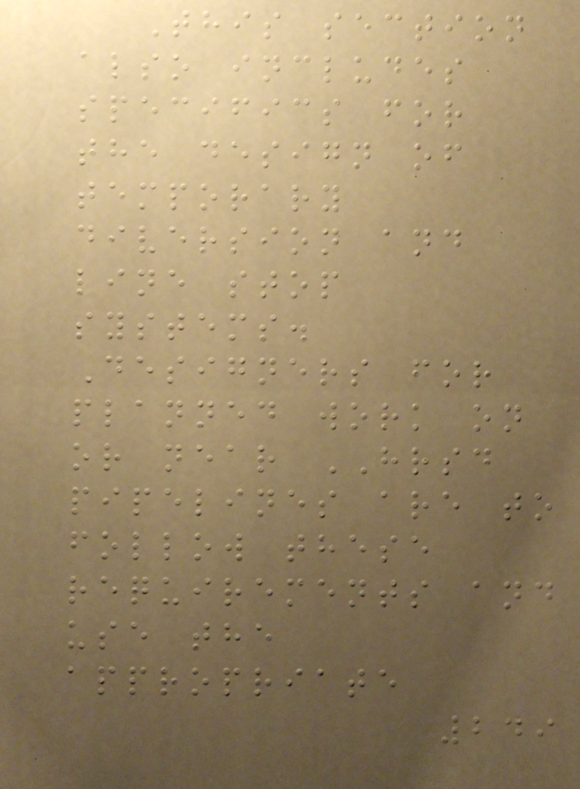This section
also includes
specifics for
the design of
temporary
diversion and
line stop
systems.
Designers for
planned work on
or near HRSD
pipelines are to
follow these
requirements and
use the
appropriate
249
